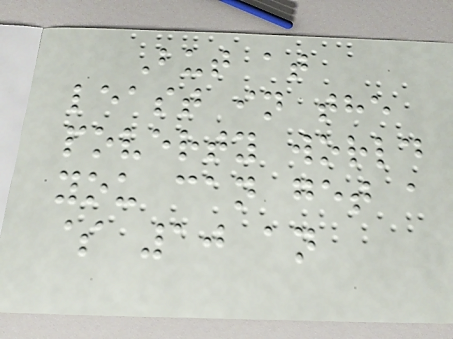But at
least in the
poverty world
you can get a
$ 10 an
